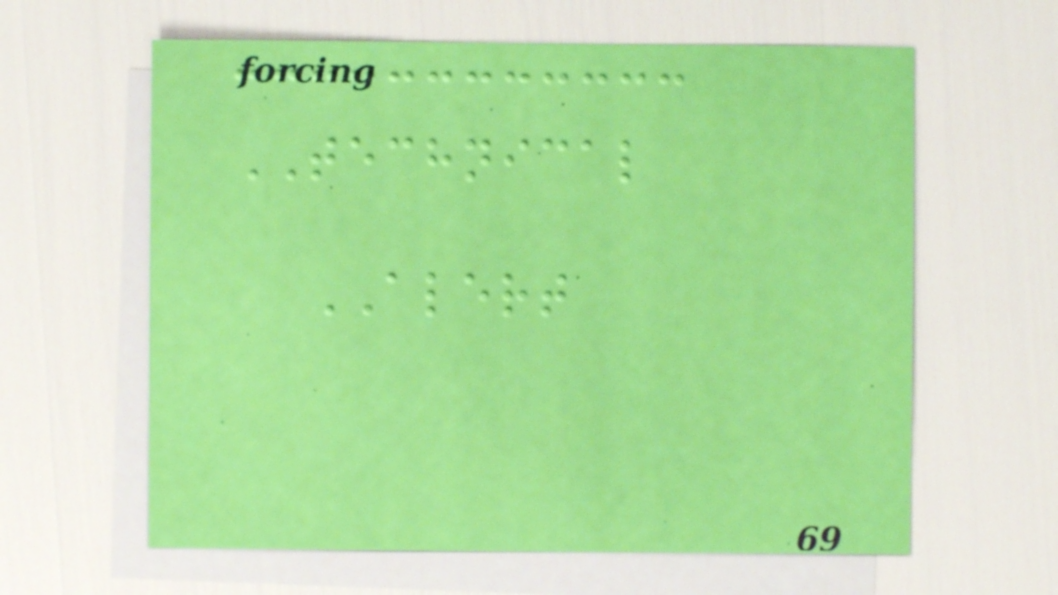TECHNICAL
ALERT
